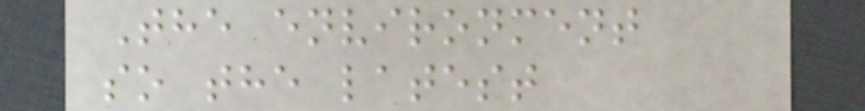The environment
so the latest
